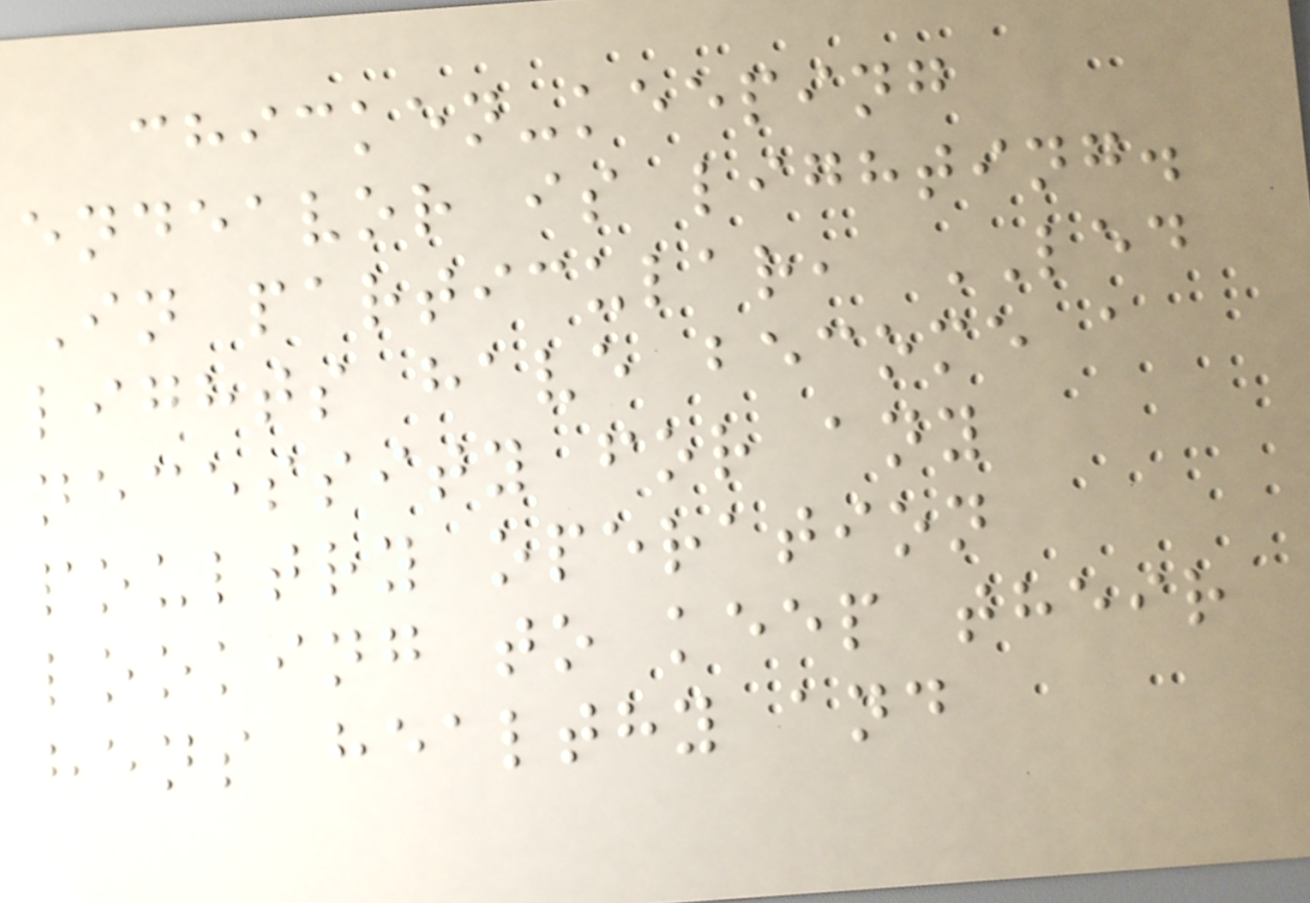chicken-keeping
endeavor is lighting.
In particular, LED
lights have become a
necessity for any
poultry operation
looking to keep their
hens healthy and
